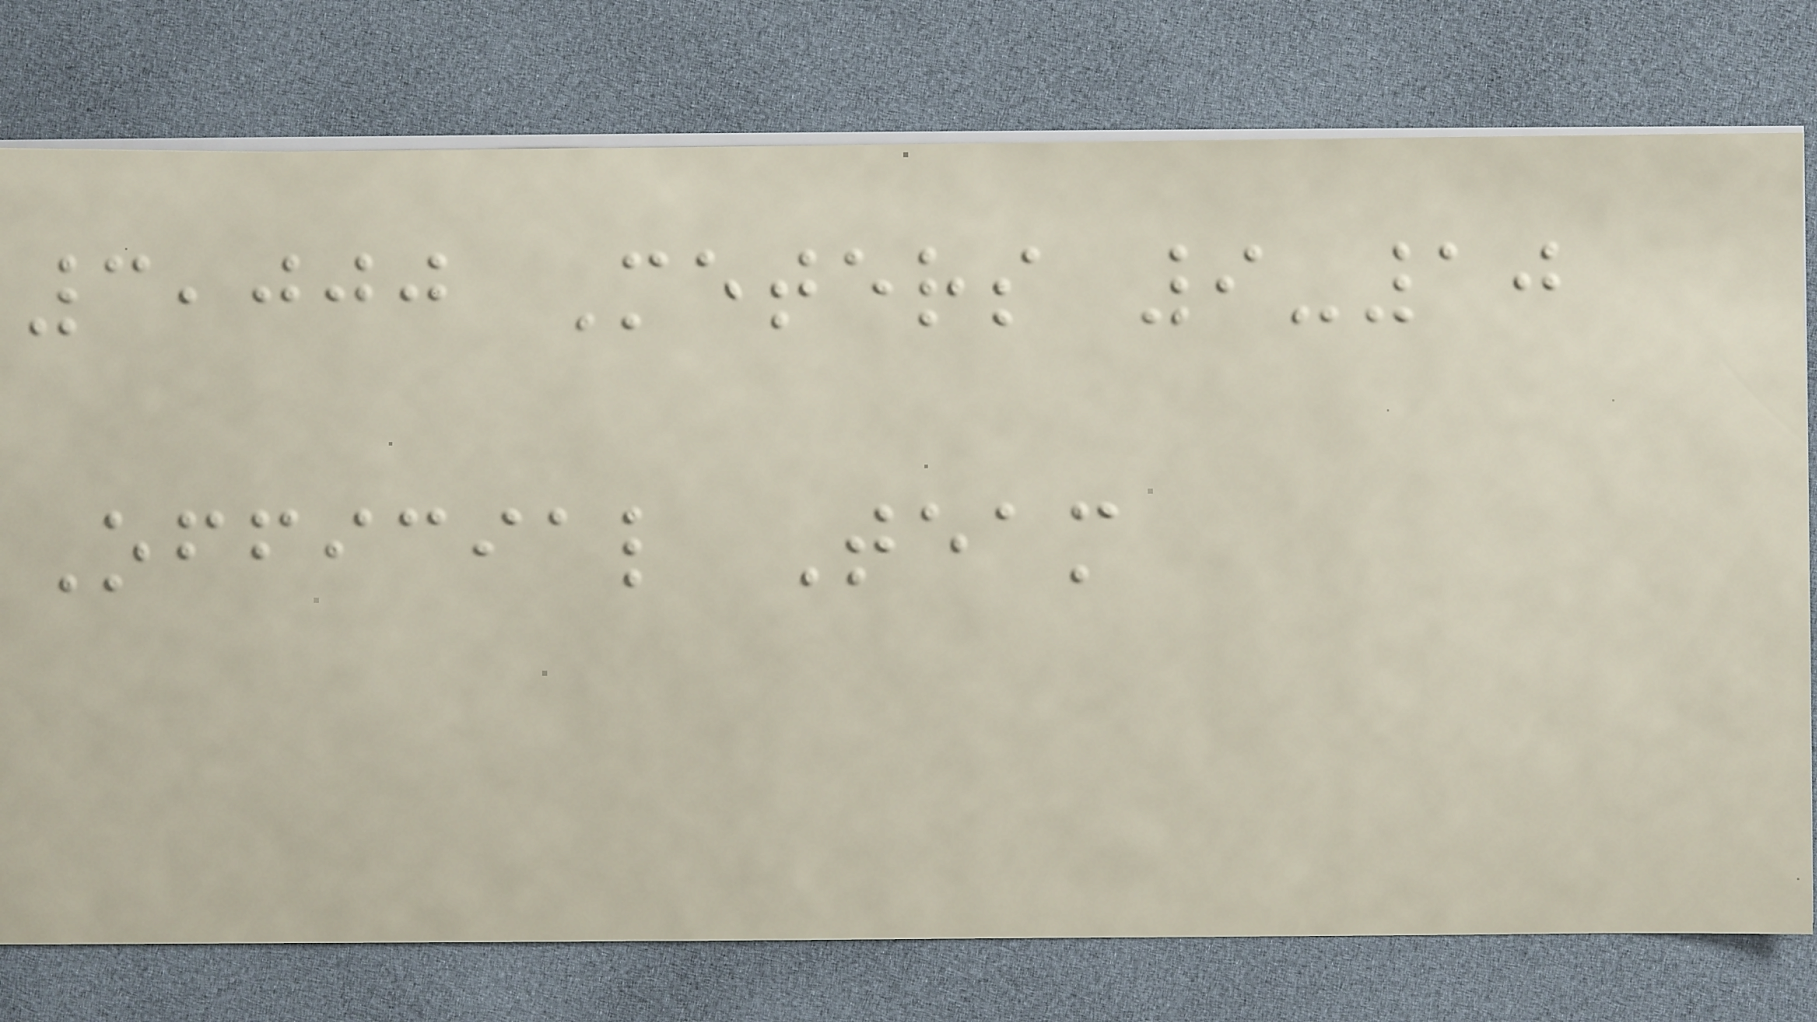3,000 Meters 9-10
Official Team
